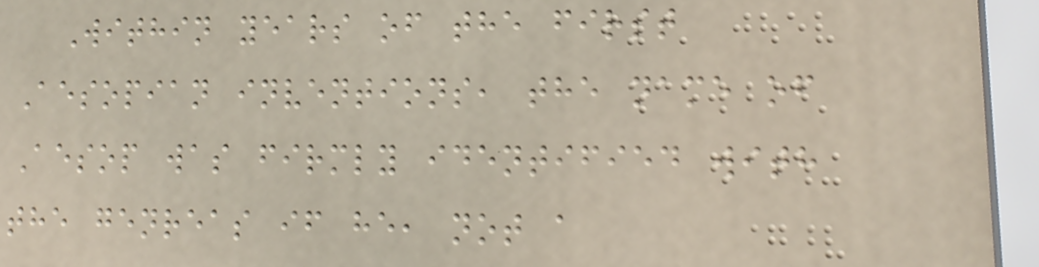Within years of the first
Aesopian inventions, the name of
Aesop was firmly identified with
the genreas if he, not a
